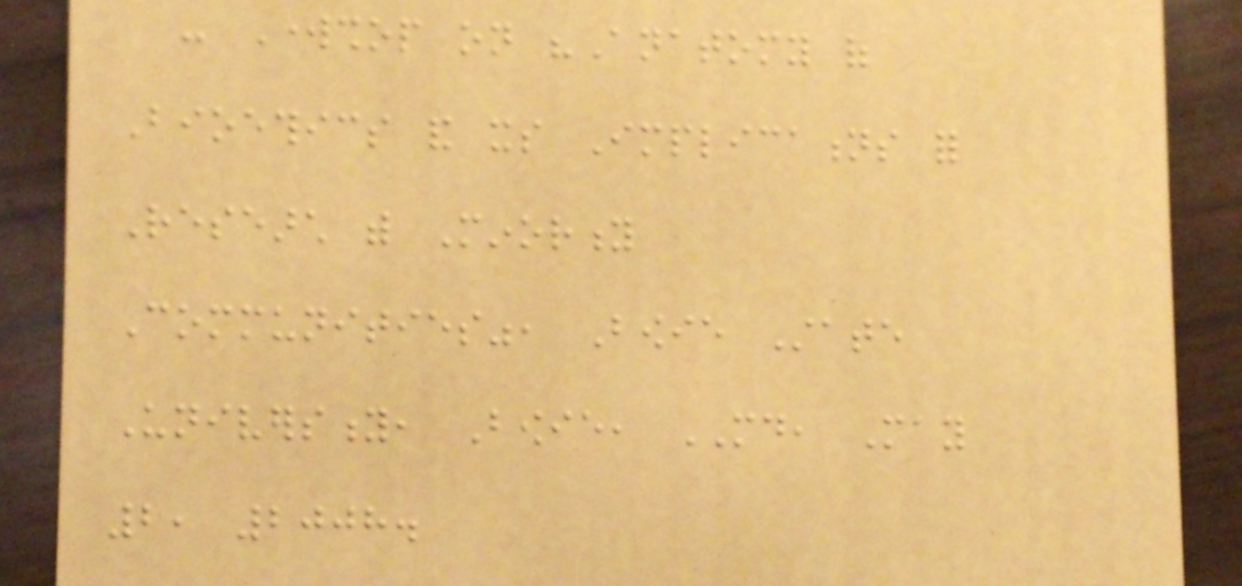- Workshop on "Anatomy of
Bioethics and its Implications for
Research with Minority
Communities", Bowie State
University, Bowie, MD, May
2, 2008.
